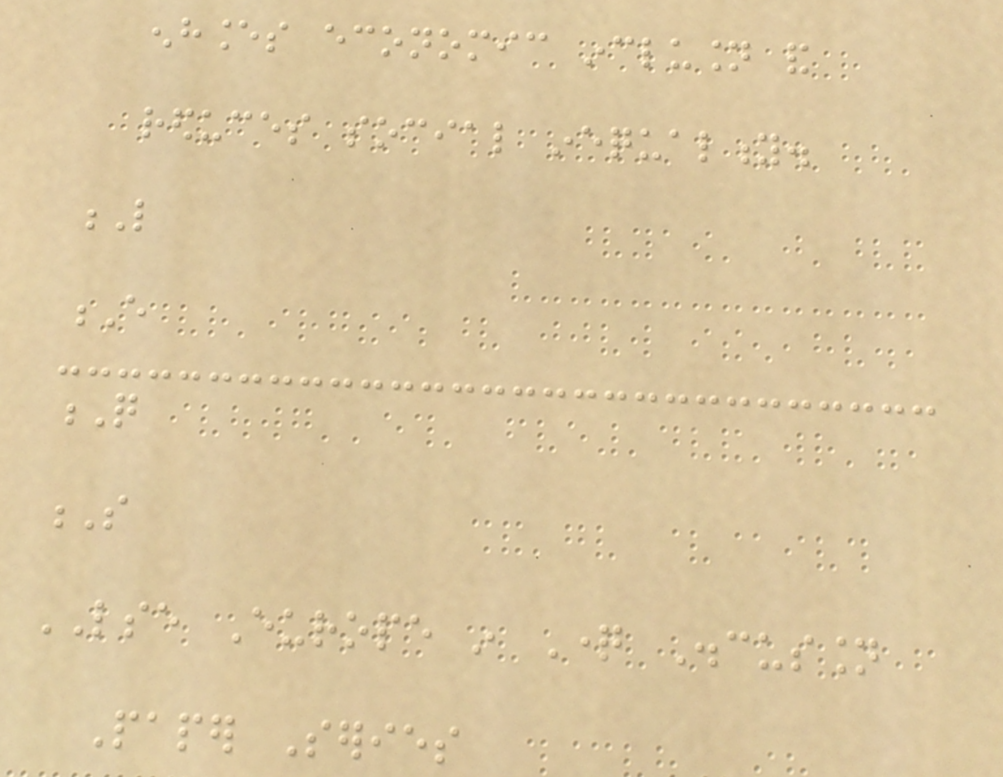enhances economic inclusion and
reduces social inequality.
L
E
Q
S
LSE Europe in Question Discussion
Paper Series
